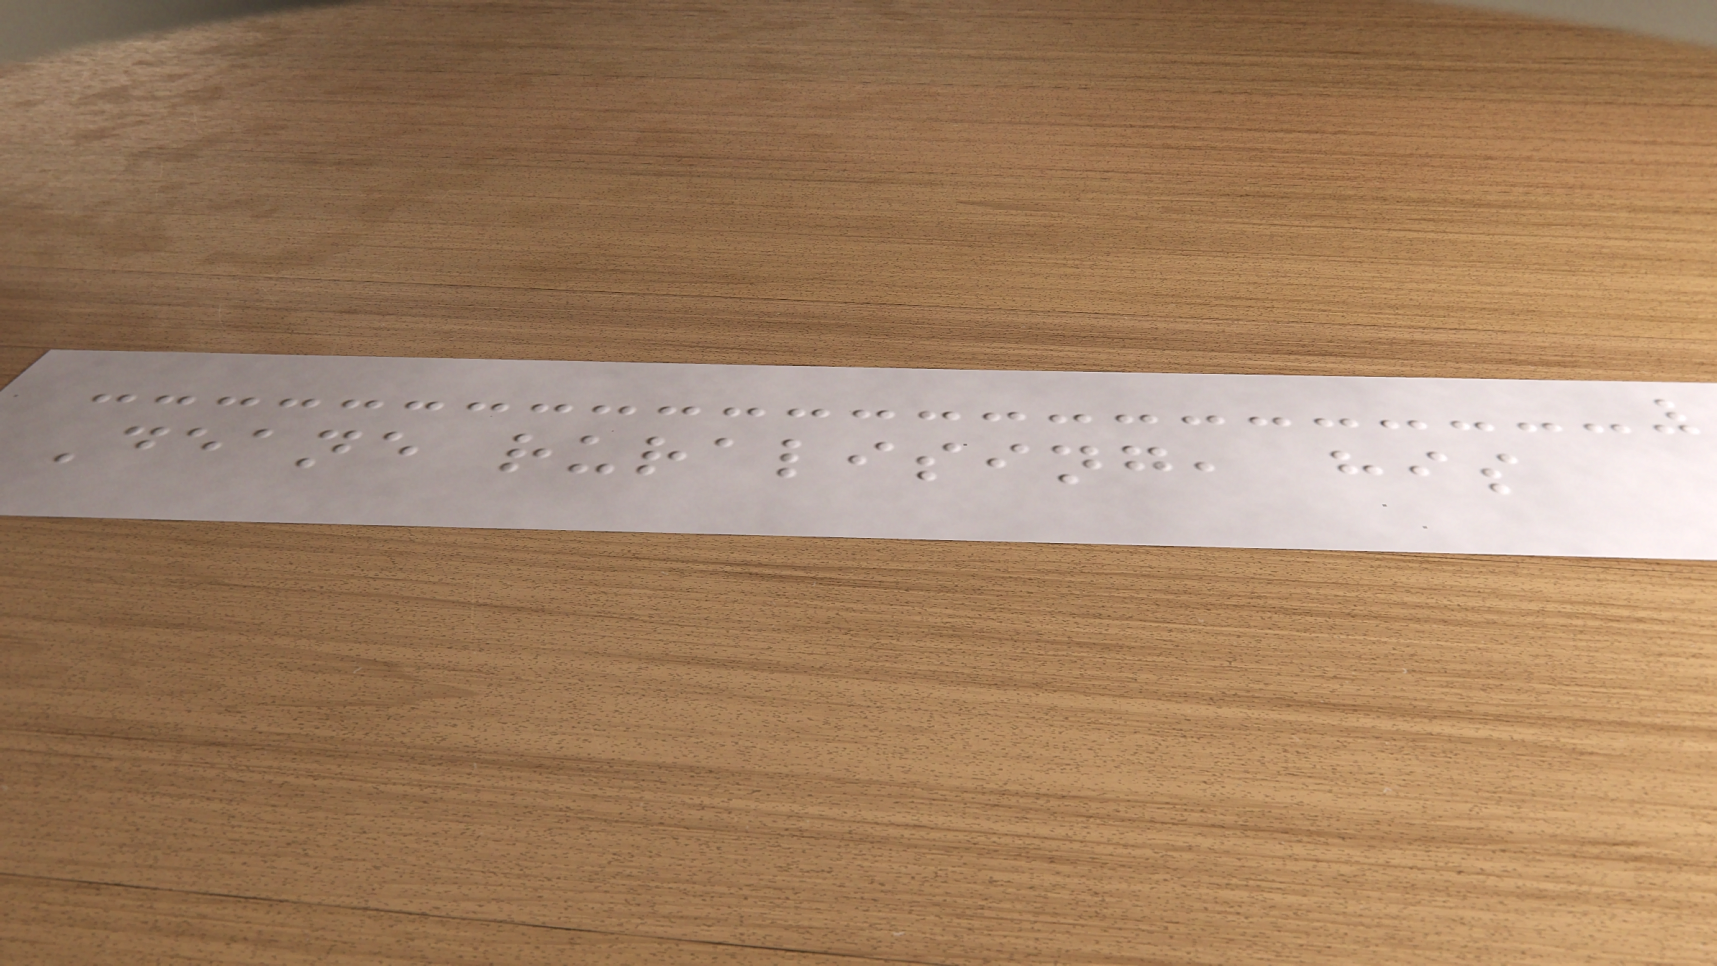Deane ruralising, his
